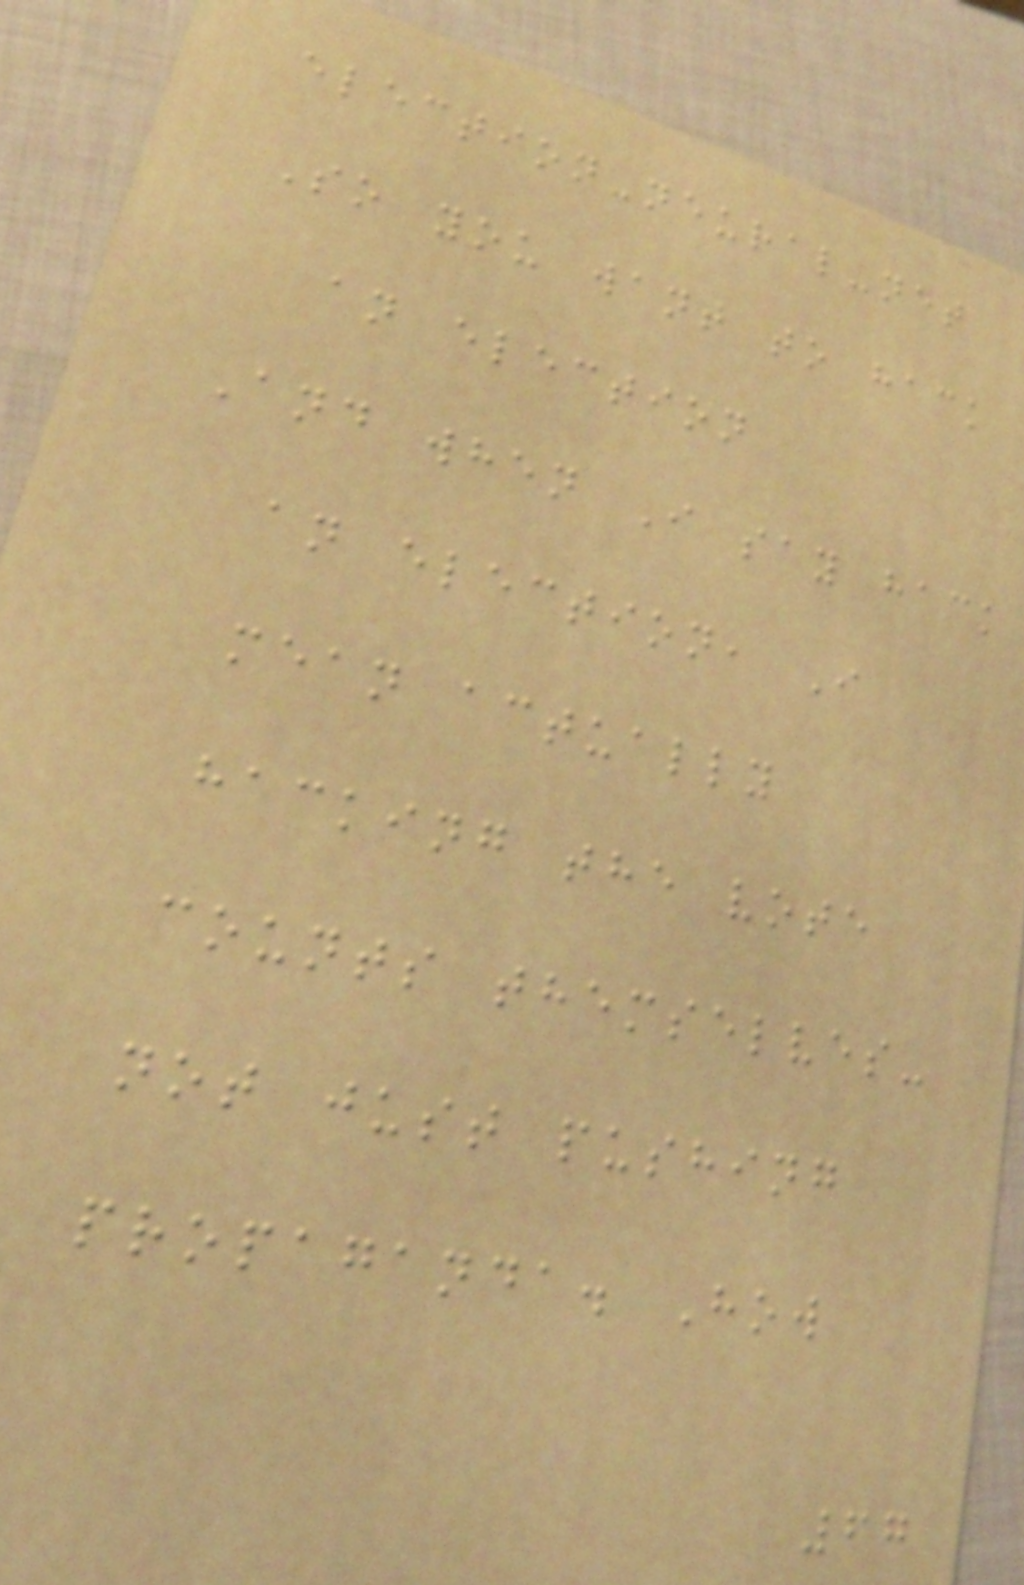election-neural-net
So you want to hack
an election
And when I say hack
an election, I
mean actually
hacking the vote
counts themselves-
not just pushing
propaganda. How
67
